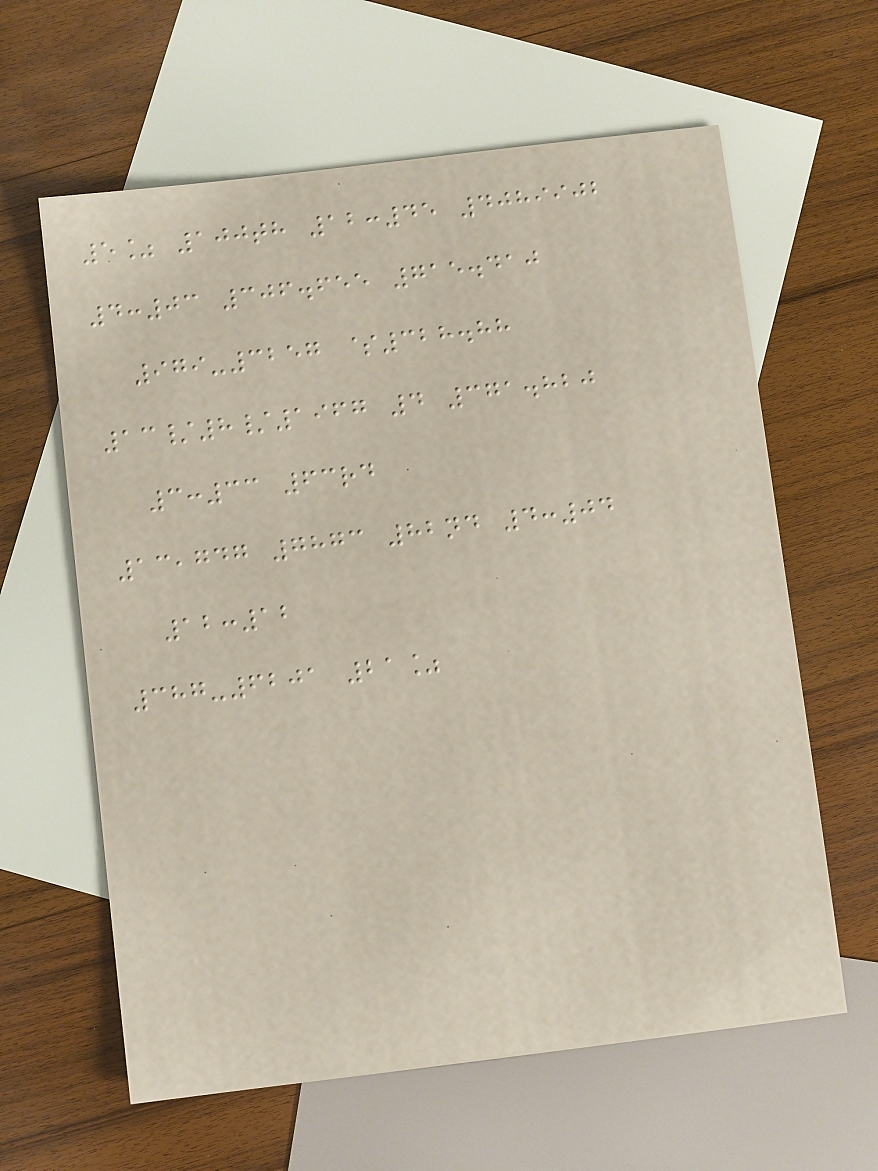5% 100th 12:45 4089902
4:03 306.655 715.410
979-3257 $328.88
13/8/1967 4 371.820
3:33 63rd
13,747 7873 82nd 4:04
12:12
387-6201 21%
